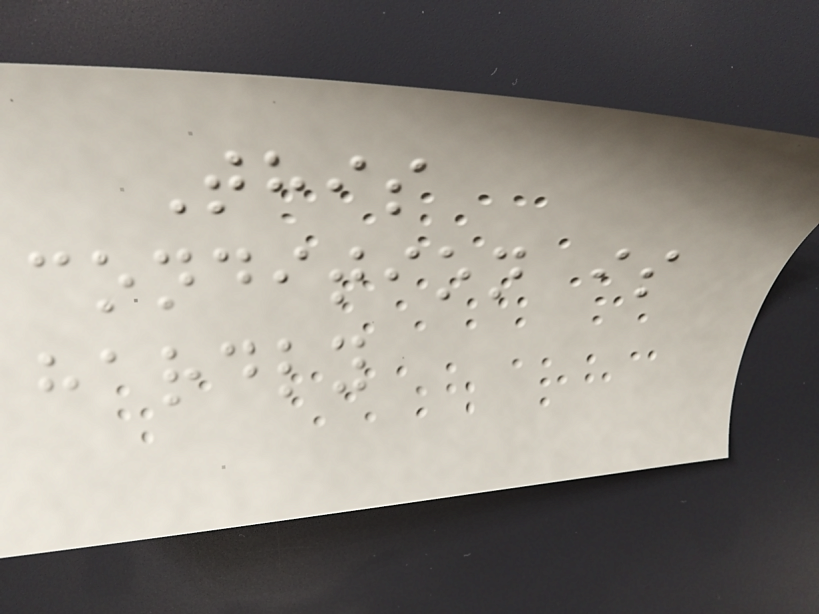This
condition is
hardly
